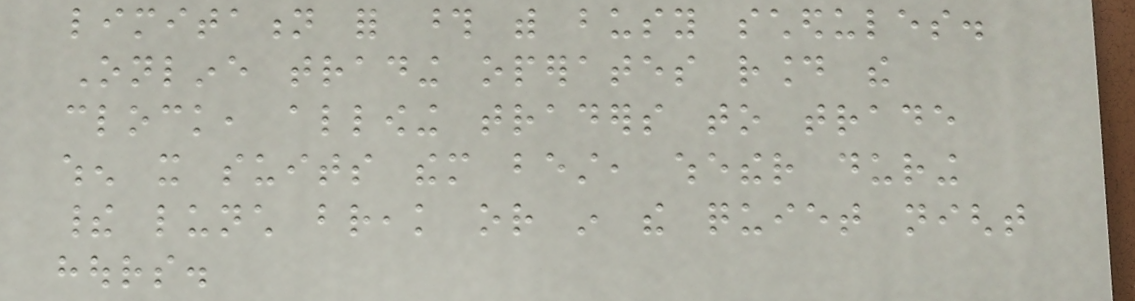limitation for those with busy schedules.
Online trading operates round the
clock, allowing traders to trade
when it suits them best, whether during
their lunch break or in the quiet night
hours.
